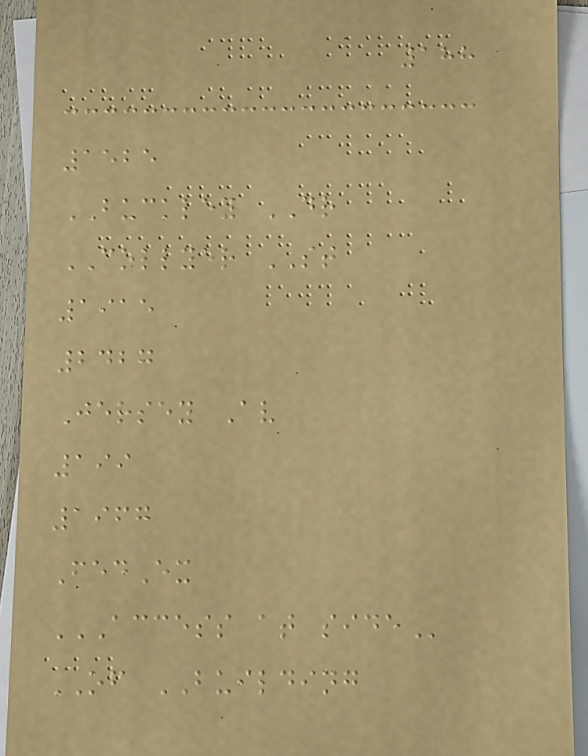188
1525
BUCKLEY DR
COLLYER ST
1915
2427
Jersey Av
199
1967
FedEx
ACCESS AT SIDE
OF BUILDING
